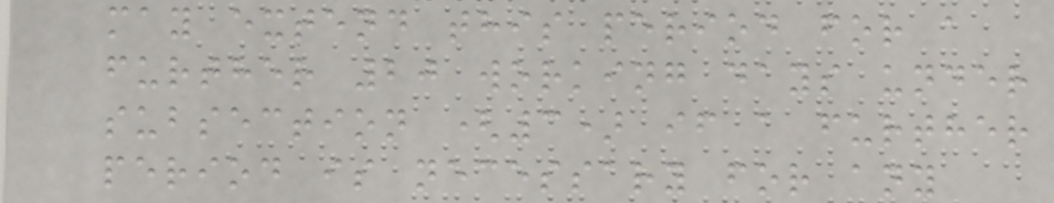may extend this period for a
further 20 working days under
subsection (3) if a further
period is necessary for any
